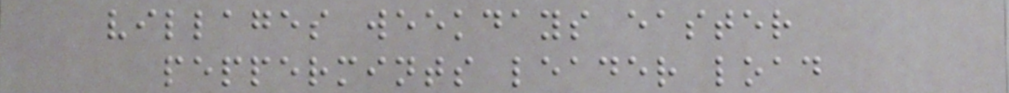villages weekdays easter
peppermints leader load
